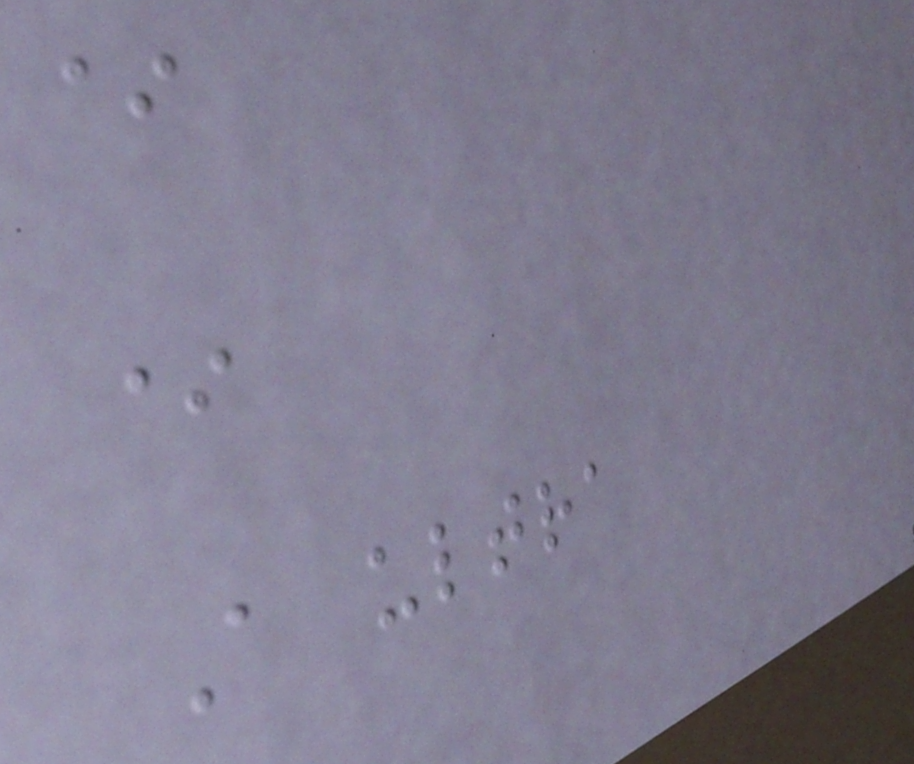*
*
A ultra
